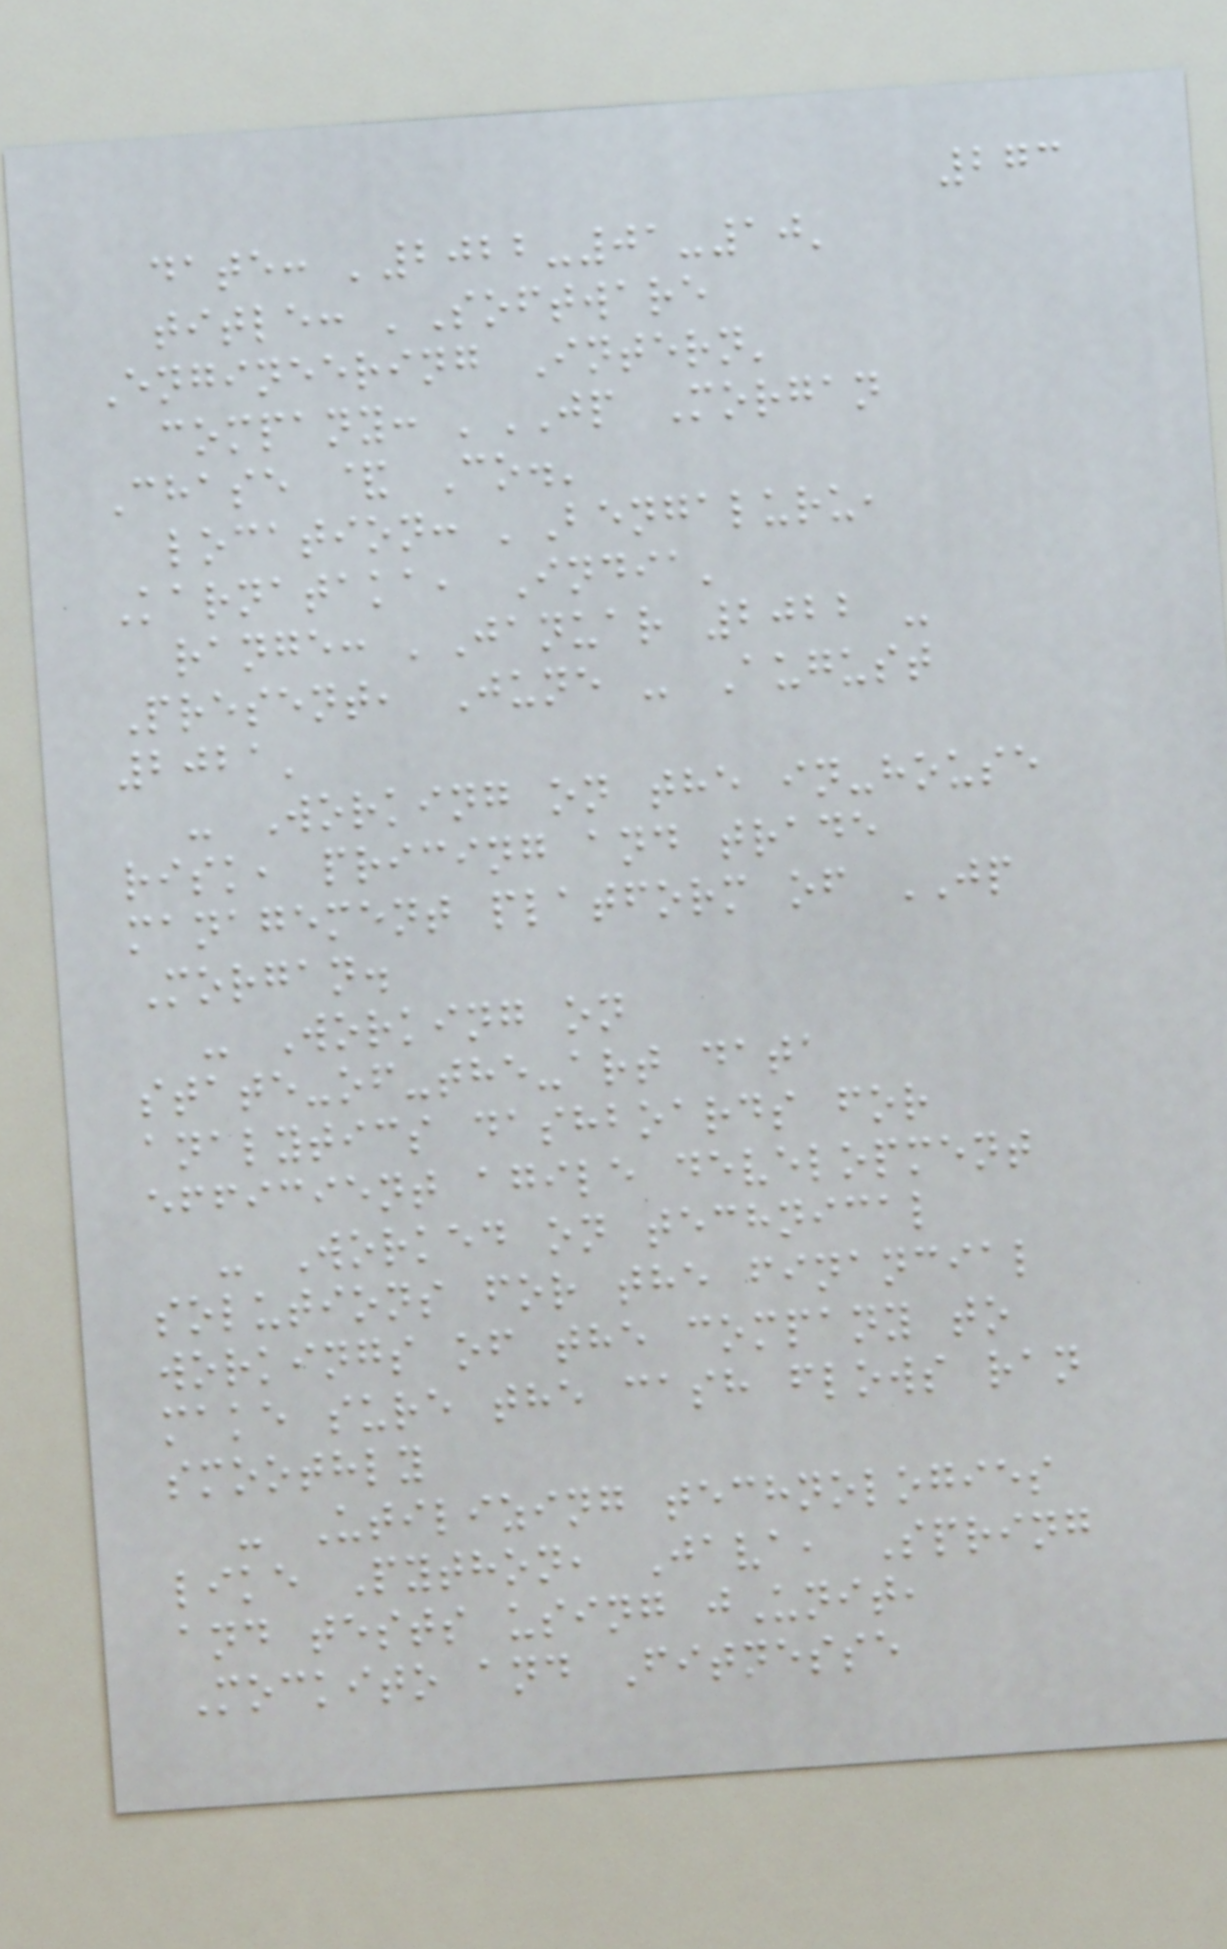273
date: '2022-01-10'
title: 'Software
Engineering Intern'
company: 'JP Morgan
Chase & Co.'
location: 'Bengaluru,
Karnataka, India'
range: 'Januar 2022 -
Present, June - August
2021'
- Working on the in-house
risk, pricing and trade
management platform of JP
Morgan.
- Working on
state-of-the-art data
analytics dashboards for
efficient agile development
- Worked on technical
solutions for the financial
workings of the company to
make sure the cash flows ran
smoothly
- Utilizing technologies
like Python, Java, Spring
and tests using jUnit,
Mockito and Fitnesse
